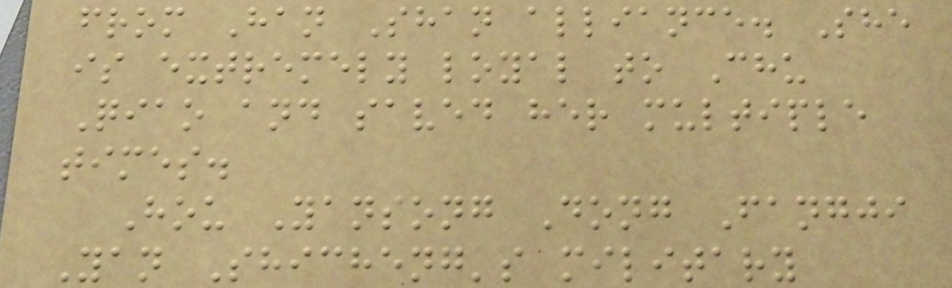from Han Shan alliance. She
is extremely loyal to Chu
Qiao and saved her multiple
times.
Hou Yansong Dong Fangji
Yan Shicheng's military
